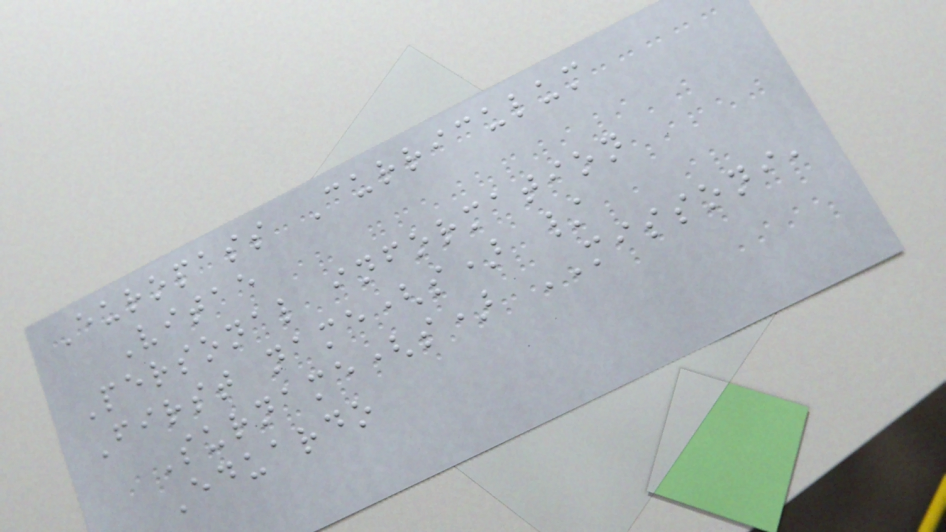Europass Curriculum
Vitae
Personal information
First name(s) /
Surname(s) MISSONI,
Eduardo
